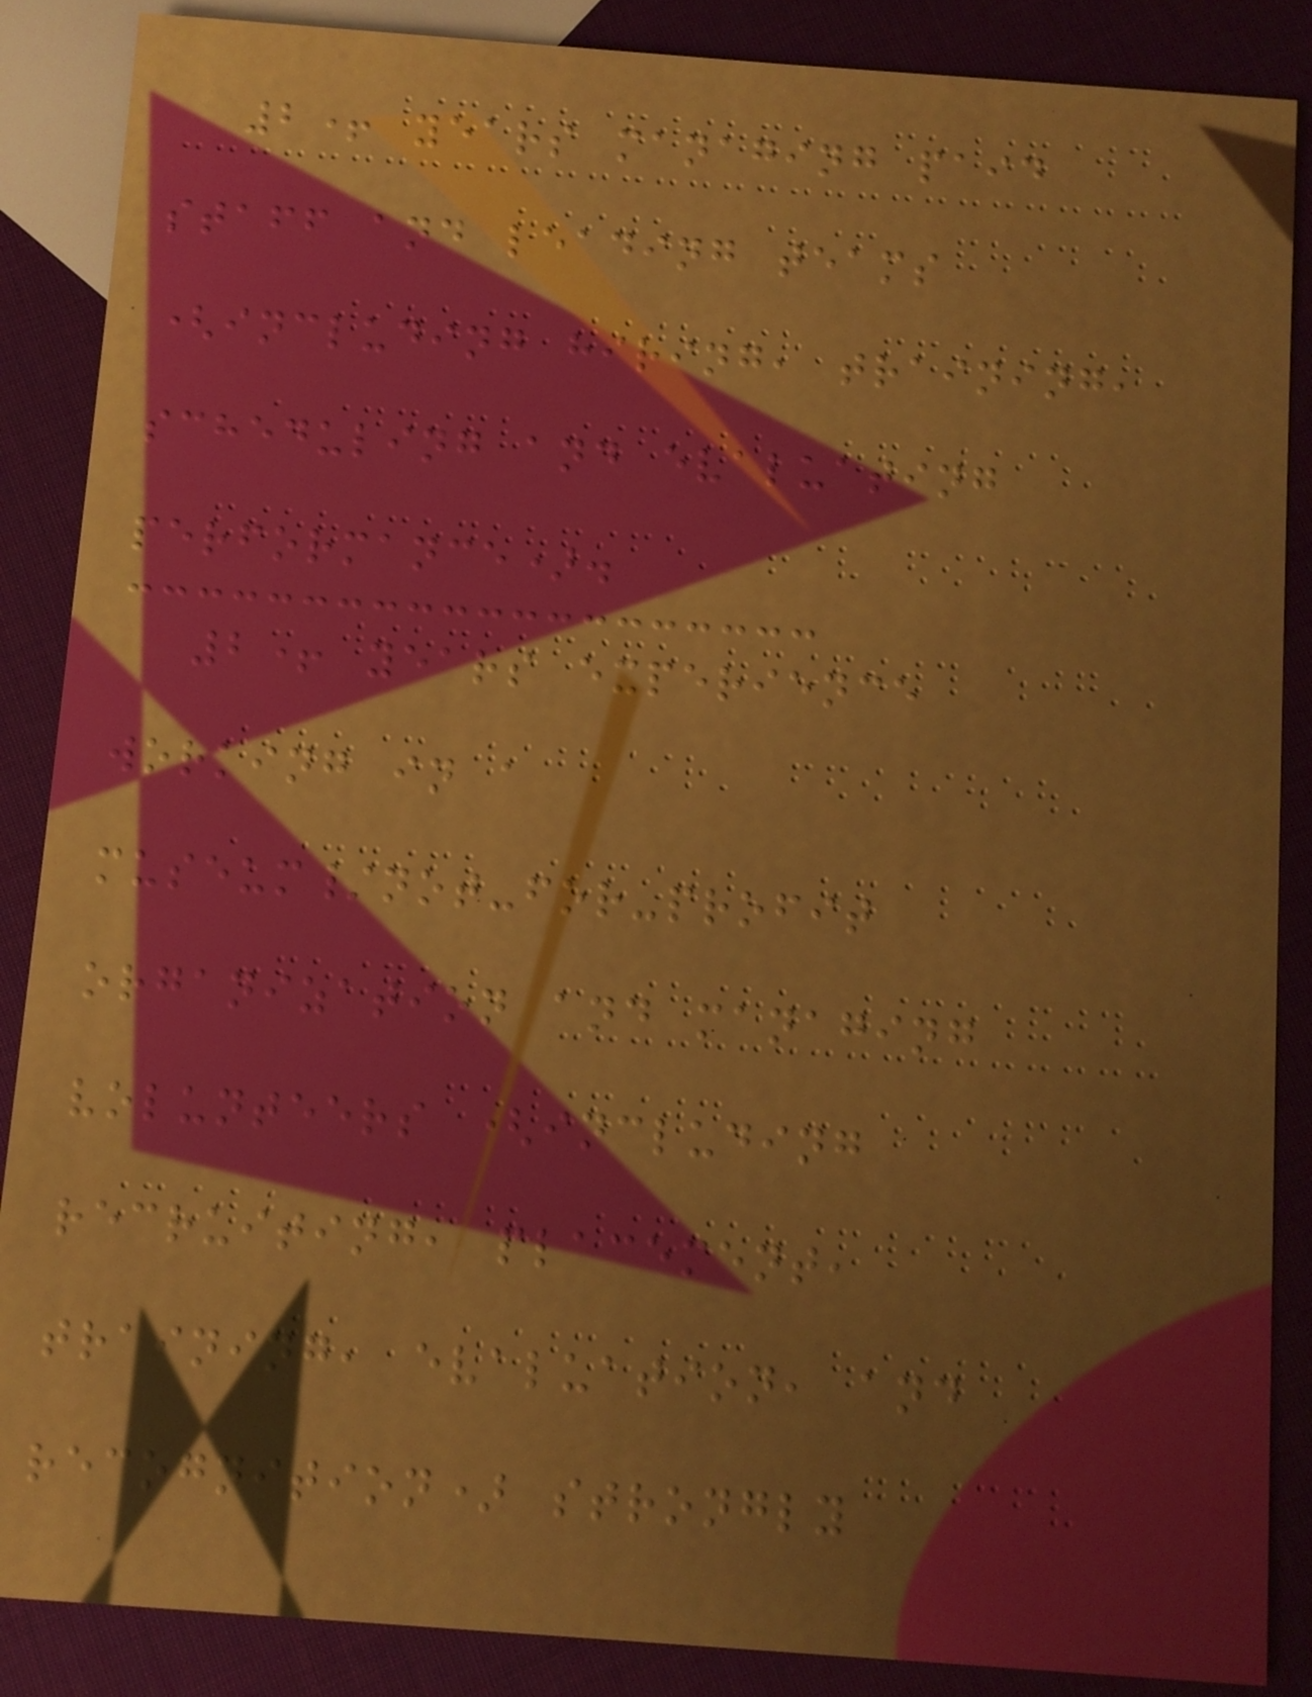2+ years managing paid
staff and leading teams
(including hiring, training,
scheduling and evaluating
performance).
2+ years experience
working in a
museum/not-for-profit
organization and managing
volunteers (including
recruiting, placement,
training, evaluation, and
recognition) strongly
